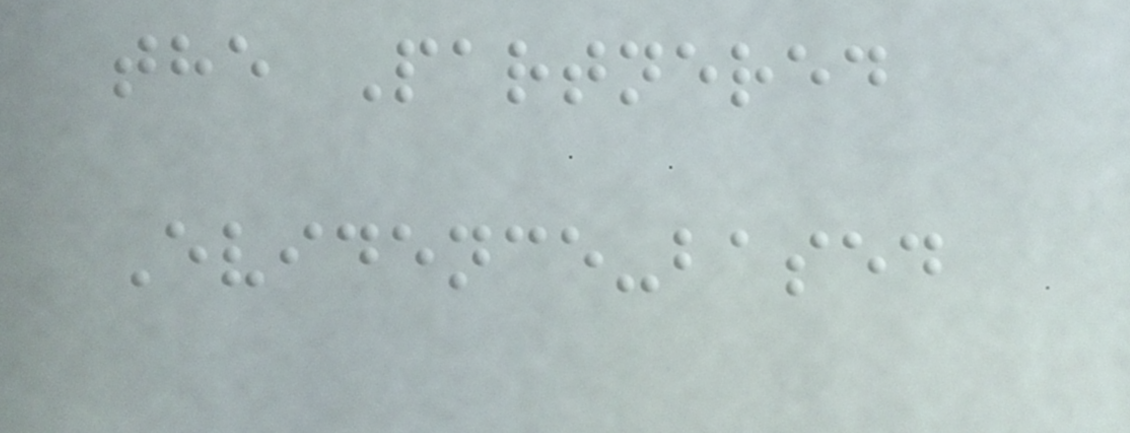the Partnered
Evidence-based
